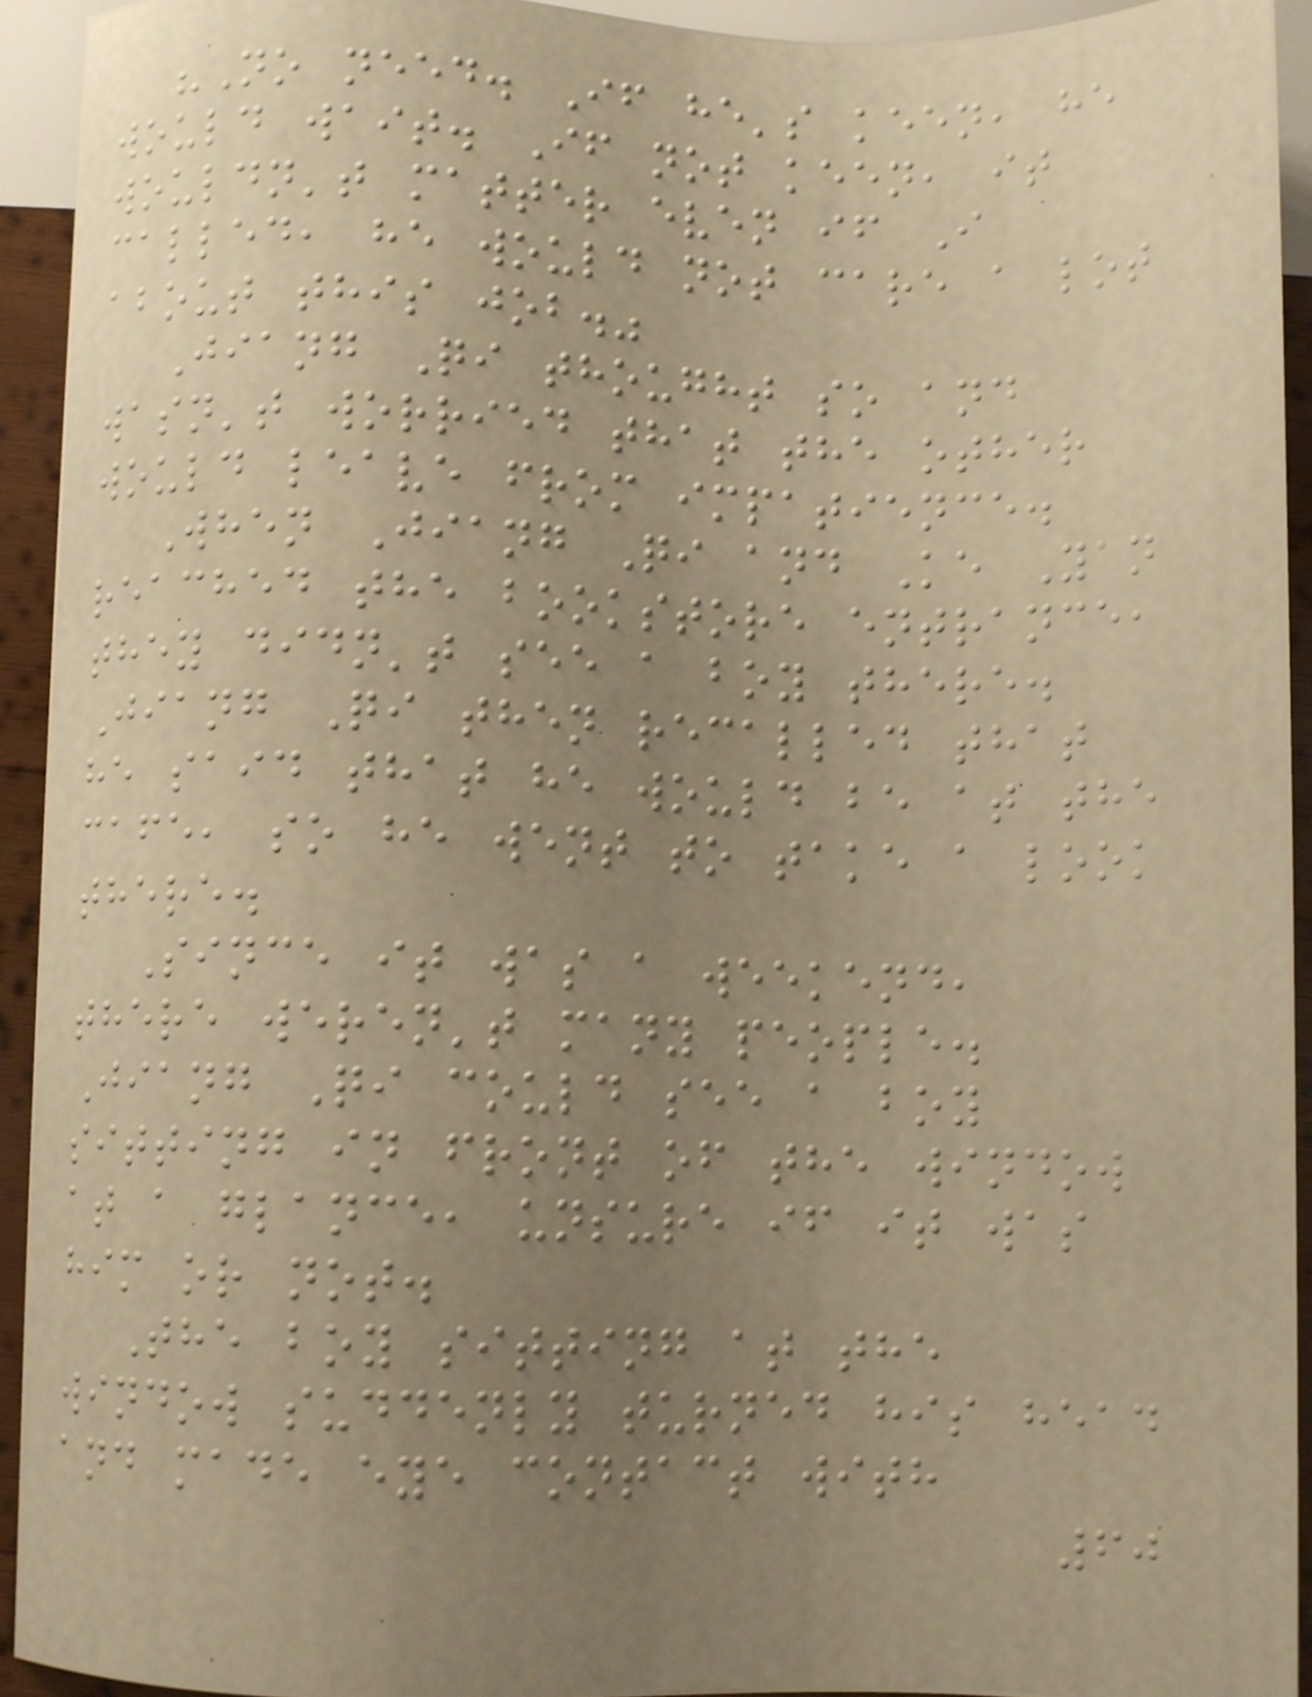"No need. If he's keen, he
would wait. If not keen, it
wouldn't matter even if I
called, he would not care a lot
about this job."
Jiang Qi thought so and
wasn't worried that the other
would leave from impatience.
When Jiang Qi and Ke Yan
reached the bookstore entrance,
they didn't see a boy there.
Jiang Qi then recalled that
he said that he would be at the
cafe, so he went to take a look
there.
Since it was a weekend,
there weren't many people.
Jiang Qi could see a boy
sitting in front of the window
at a glance, unsure if it was
him or not.
The boy sitting at the
window suddenly turned his head
and made eye contact with
60
